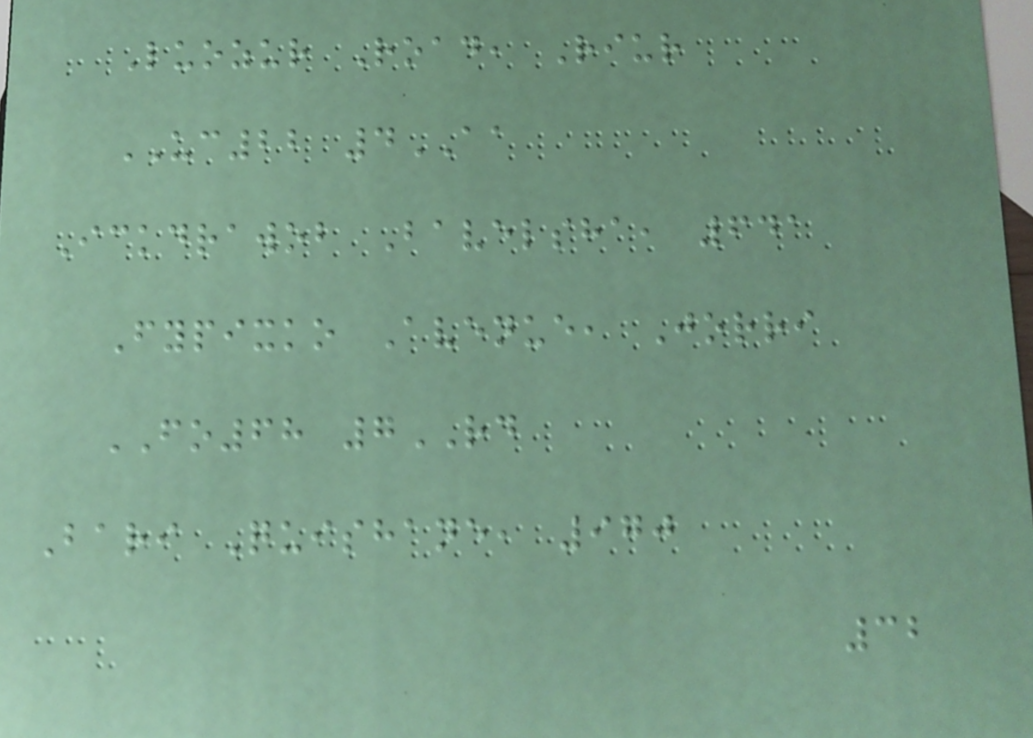Luozur Road, Riur
UC22 4AA
Ickdrawob Bavelsha, 641
Fypixko Avenue, Jorri
FO68 7RD
Bari Quishane, 970
32
